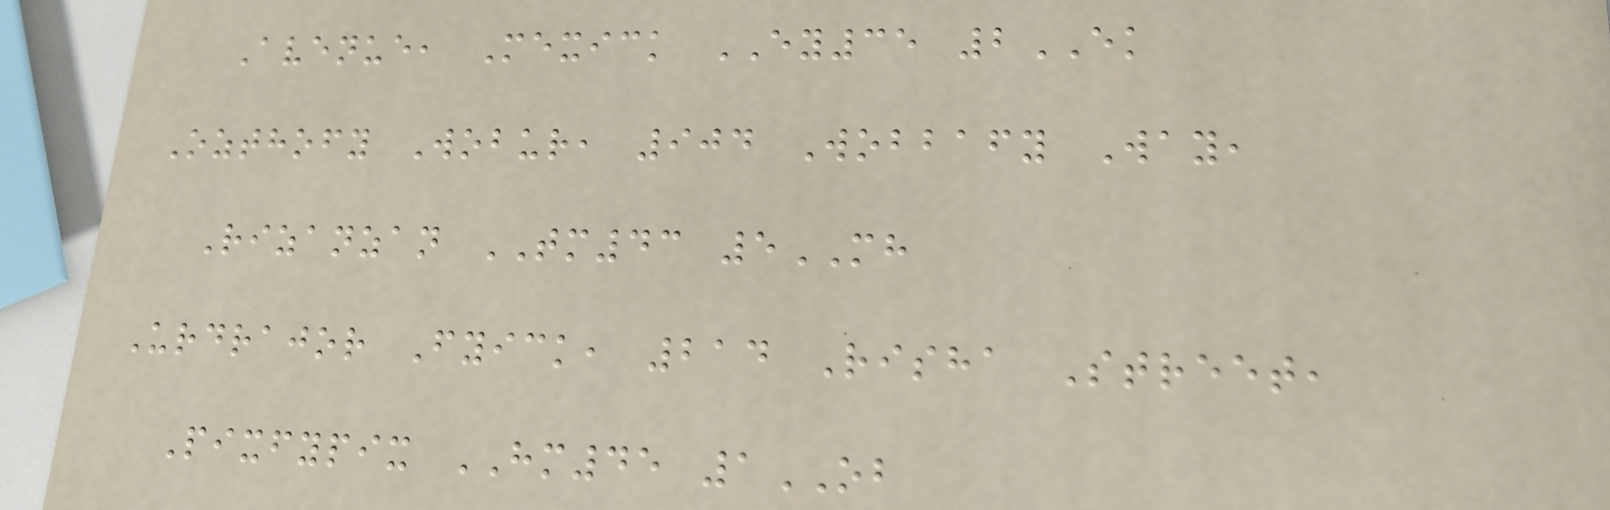Avenue, Mexick EY35 2EK
Ozthofy Wobur, 904 Wobbafy Way,
Rizanzan TM43 5MH
Urdrajor Fyick, 214 Risha Street,
Pixfypix HM45 1OB
